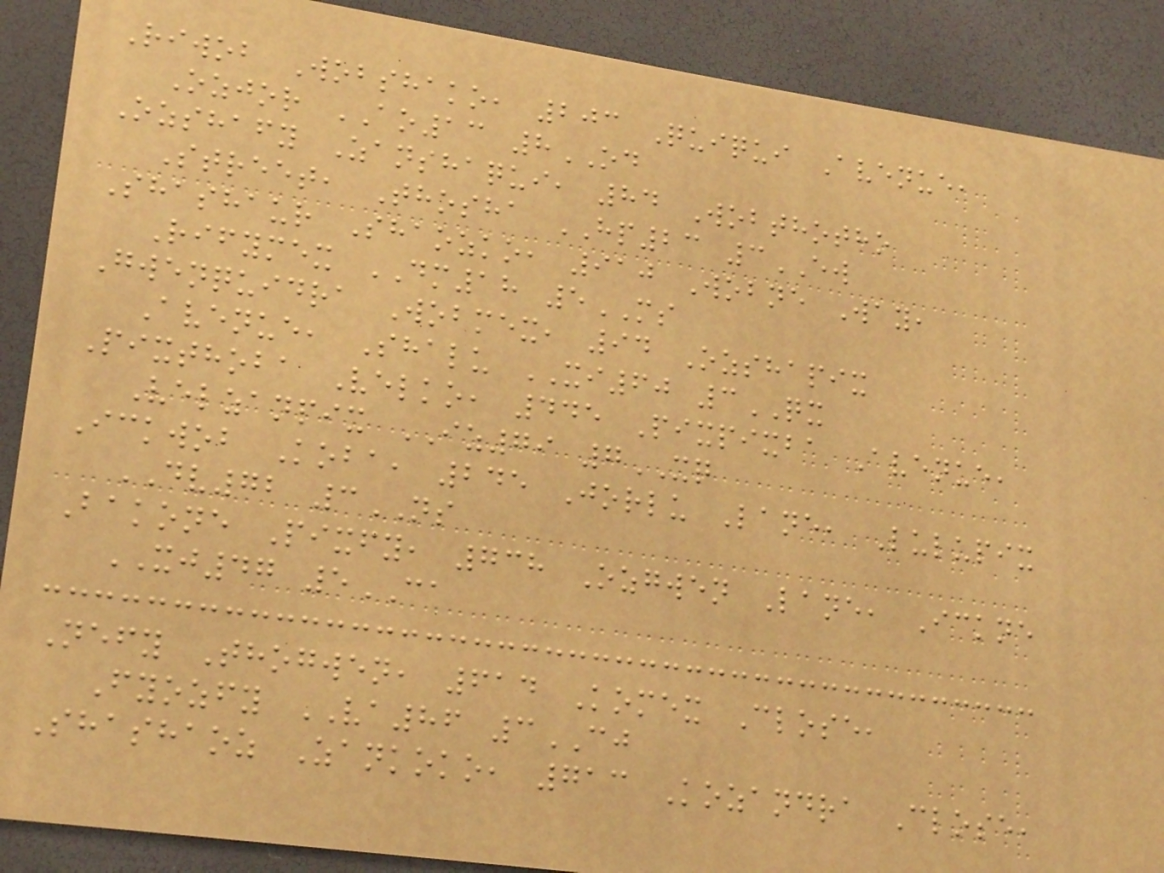Riwob Wobshako, 203 Quiqui Avenue,
Ozjor AO13 8OD
Ozshafy Zanshaqui, 84 Wobthotho
Street, Thosha HP23 3EW
Shashaur Shaozko, 910 Wobne Way,
Rifymex DM18 5MS
Gwenquidra Wobmex, 94 Ozshapix
Avenue, Shalu XI60 3QX
Pixthoba Velko, 445 Pixpixba Avenue,
Velzanpix IZ79 7XQ
Ickwob Koba, 245 Jorlu Lane, Lulupix
DV72 3NS
Bakone Pixfy, 738 Ozgwen Lane, Ickne
XJ47 5CA
Nefy Thogwen, 614 Komex Close,
Fyozfy VA86 3CJ
Shashaoz Zankoko, 713 Kozandra Close,
